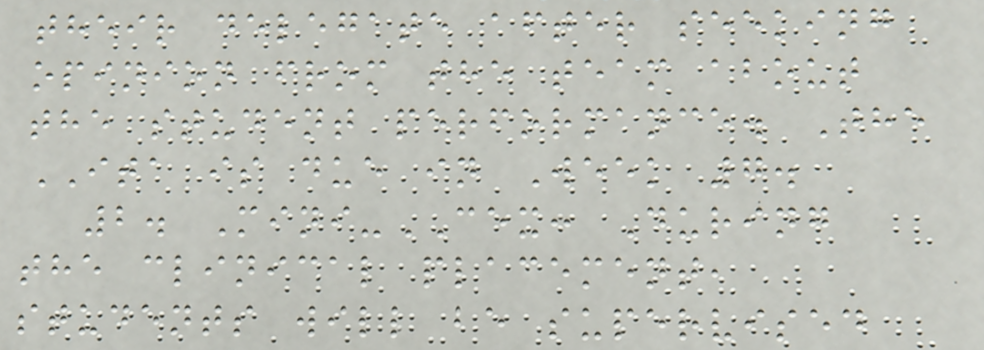their delegate after seeking
opinion from the team about
the student performance. The
ITA is due in Week 7.
2. Mini-CEX: During
the clinical placement,
students will be supervised
